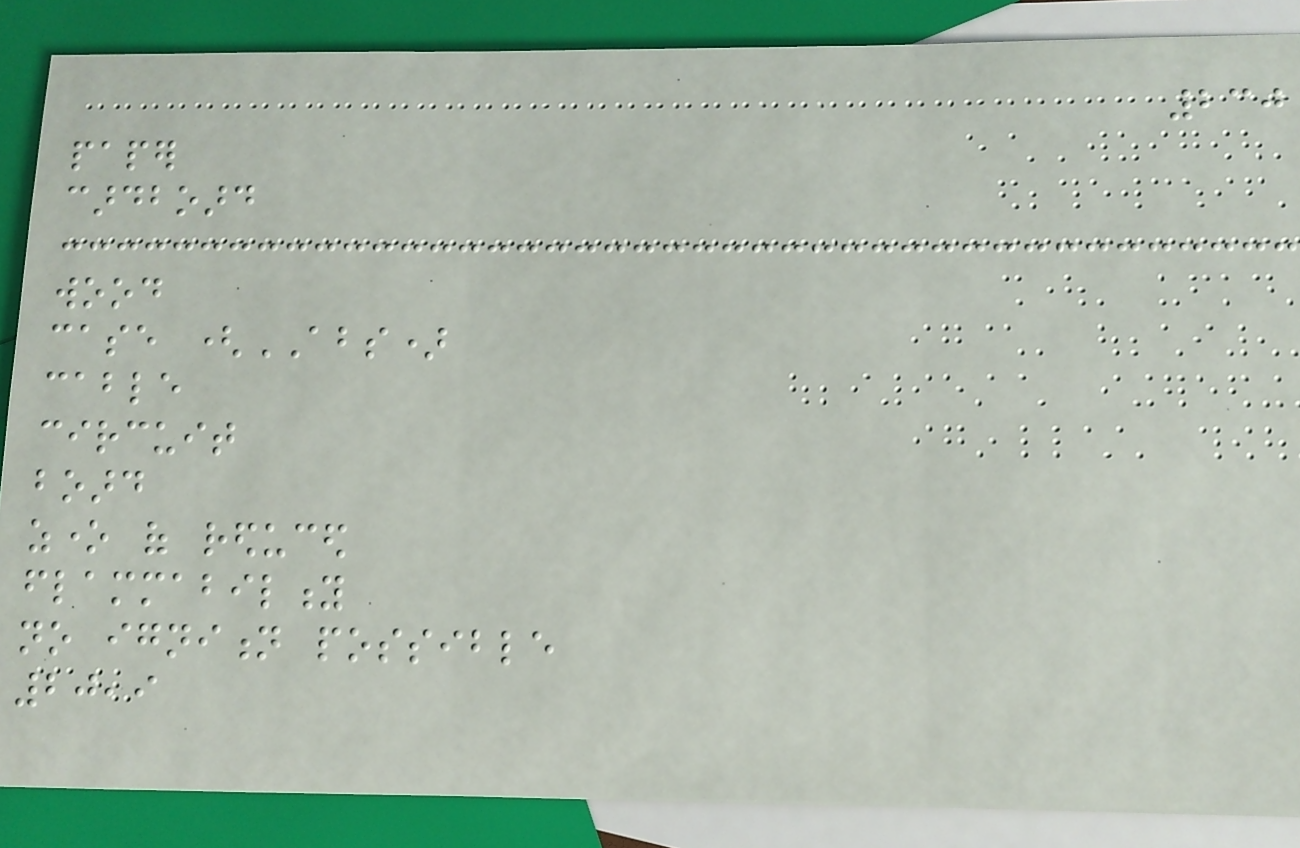230
paper
cardboard
wood
case (ABS)
cable
circuit
board
zone of reduced
flammability
no ignition possible
20,9
